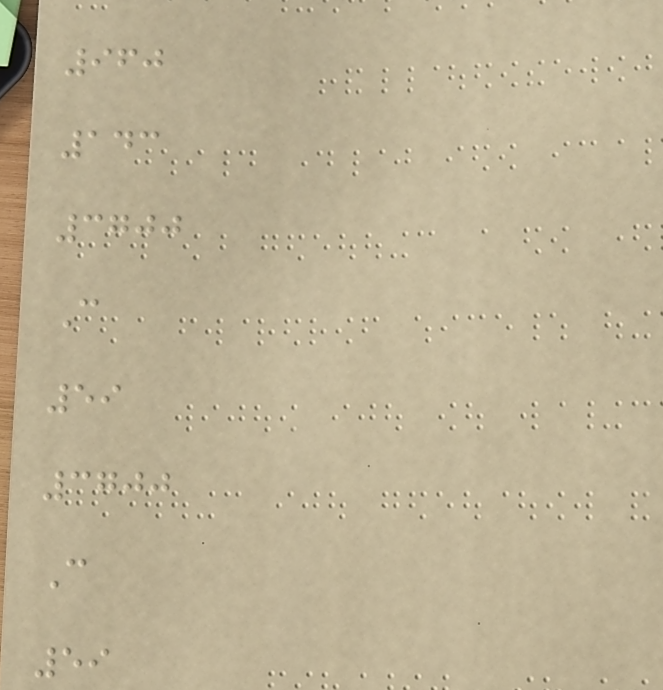960
143
3700
C
59
3700
C
59
